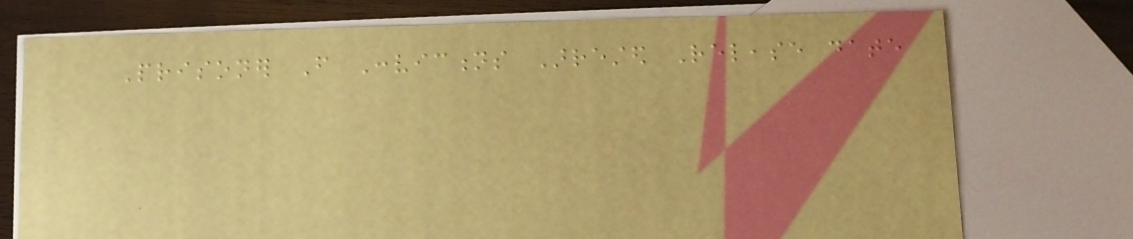Prisoner From Convictions Arrested Release date
